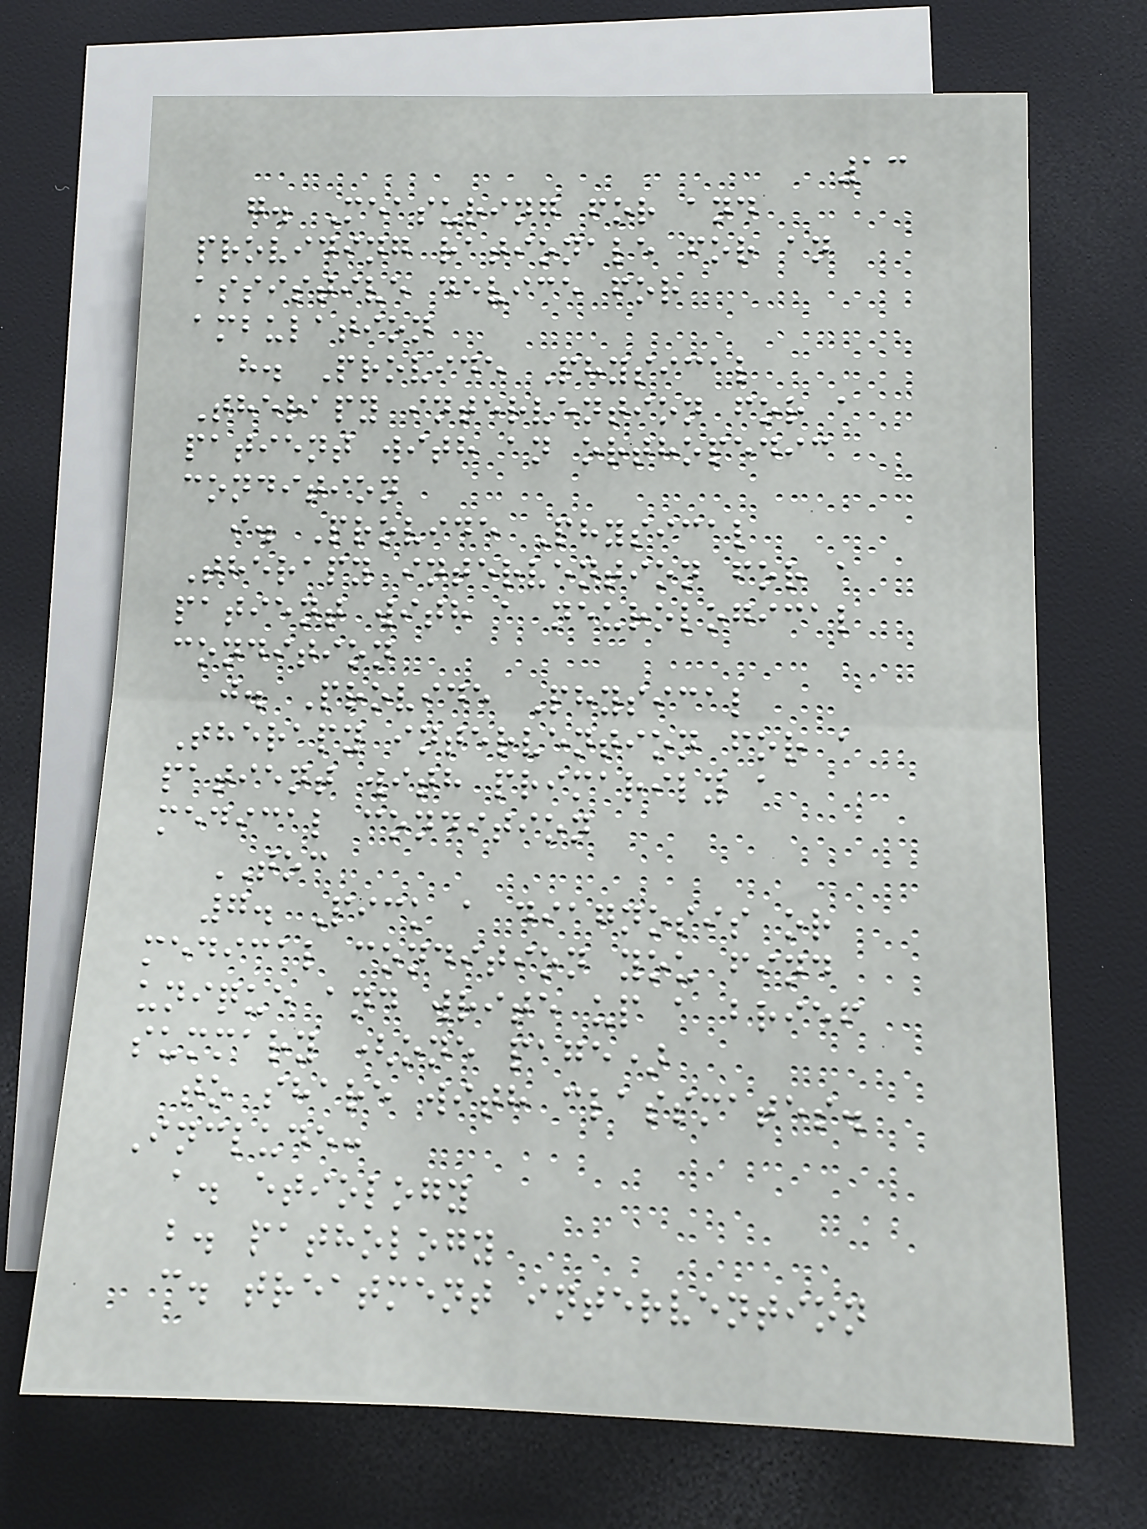13
g. Measuring for and
providing rationale for an
assistive device for
ambulation
h. Provide Physical
Therapy intervention for a
patient with an orthopedic
condition
i. Provide Physical
Therapy intervention for a
patient with a neurological
condition
j. Provide Physical
Therapy intervention for a
patient with primarily a
medical condition
TOC
7. Pick a diagnosis or
medical condition you find
unique and write up a brief
summary (one page)
to share with classmates.
Include:
a. etiology
b. pathology
c. treatment intervention
